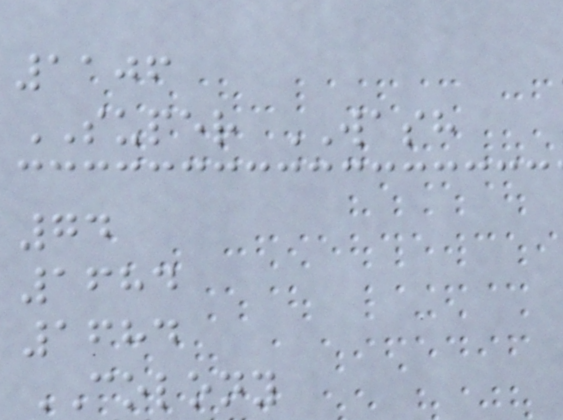1106
SUPER WASH
74
1684
1684
COLONY
